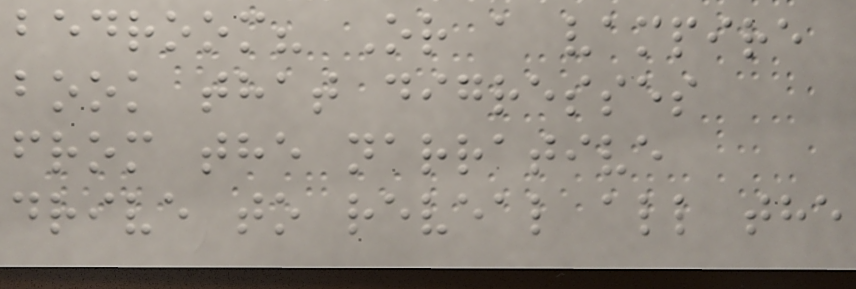bedroom? Or a vampire
book that digresses
from the narrative
drive to reveal all the
